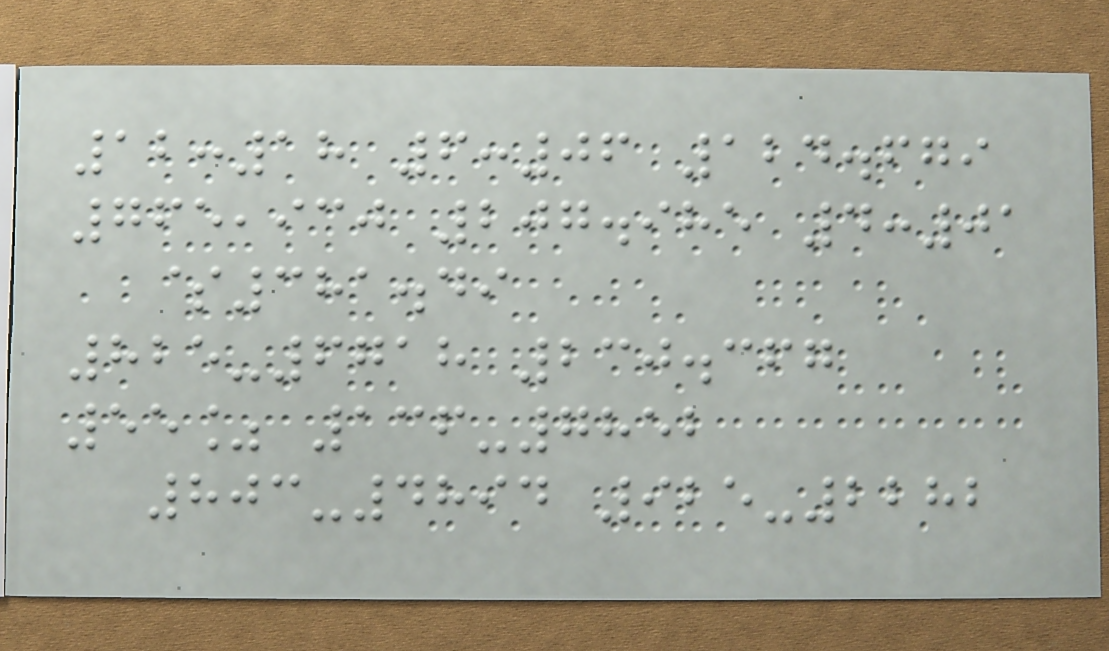12:18 6:06 124.679
765,930 207.985 4:01
$381.49
825-6718 230.367
55% 136-7852
803-4894 925-2282
